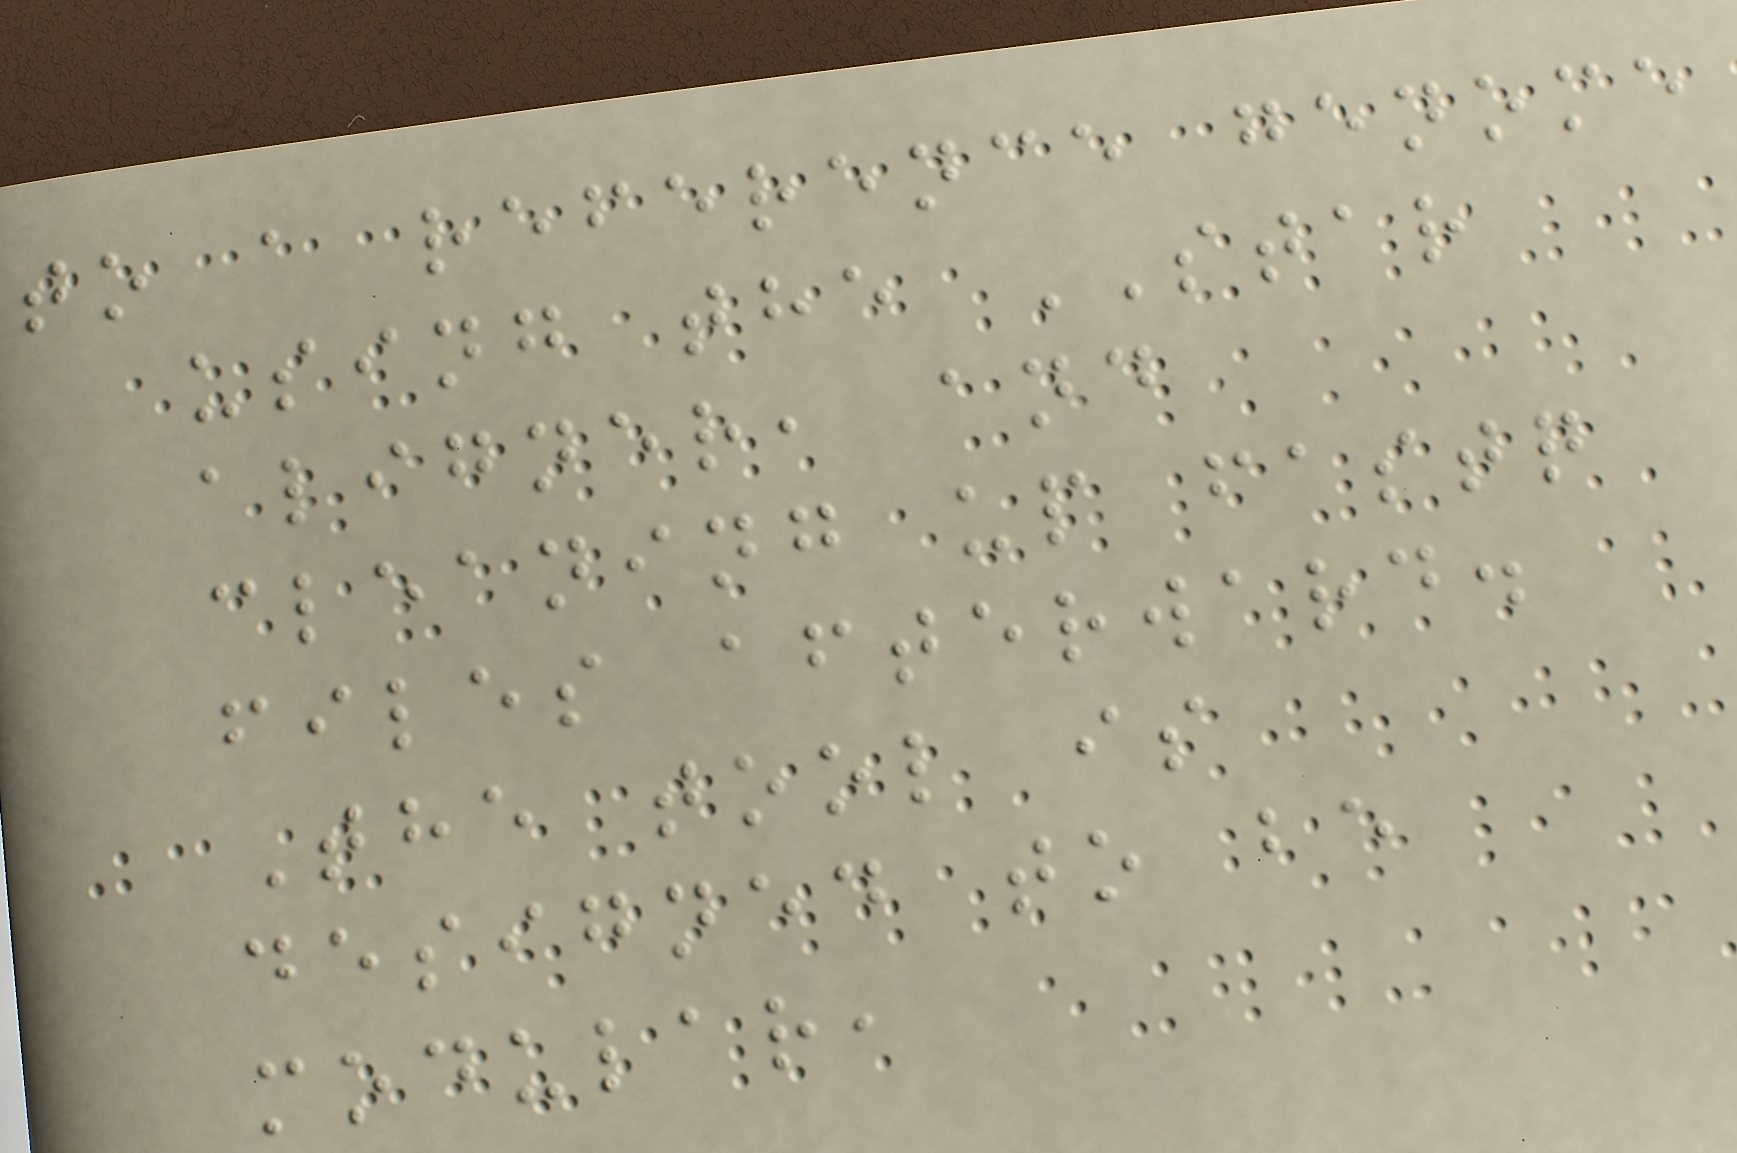to a reference genome
using the STAR
aligner, and
cleaning up fastq
files afterward.
The tool is
designed to be
modular,
